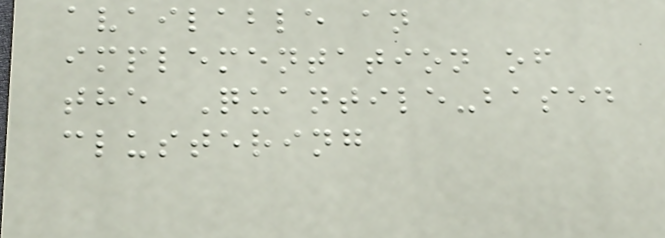available an
implementation of
the Quantile-based
clustering
